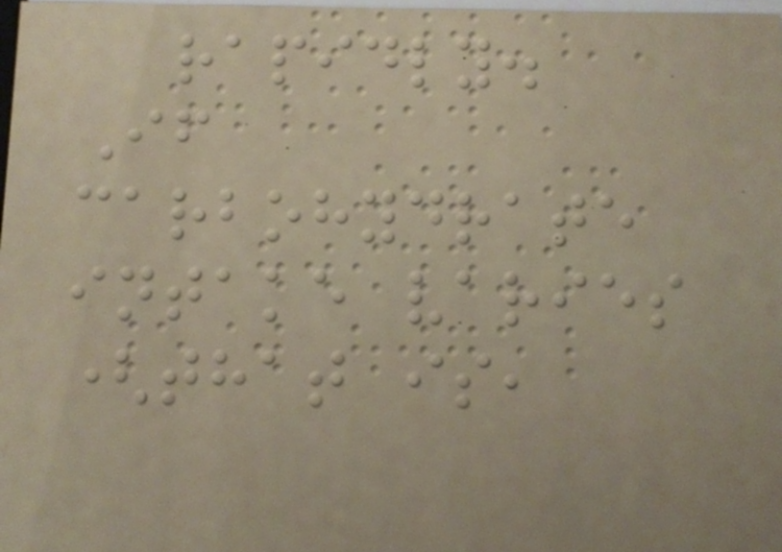rapidly.
If
carbohydrate
intake varies
(that is,
